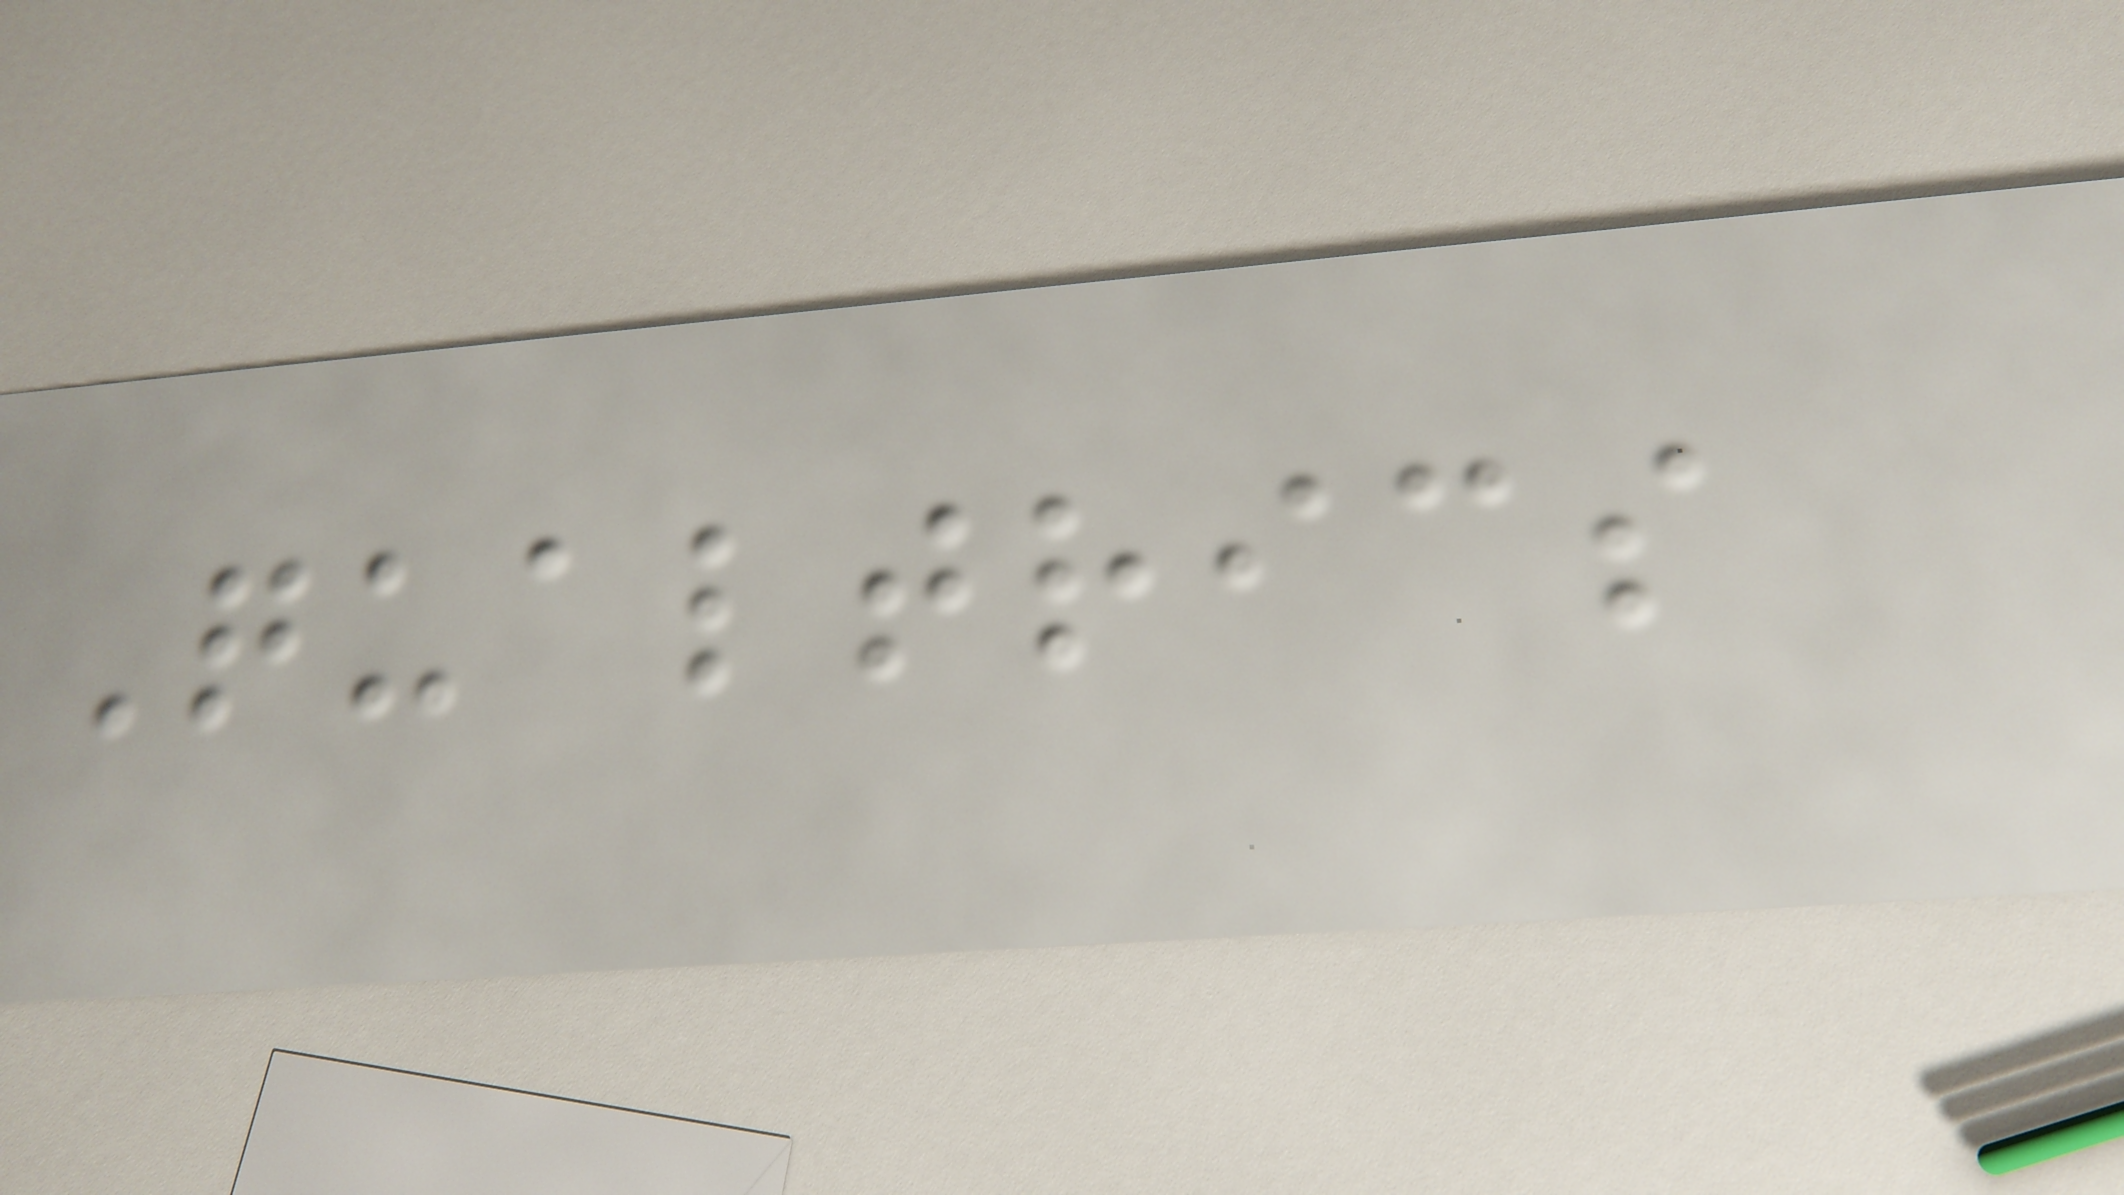Qualtrics
